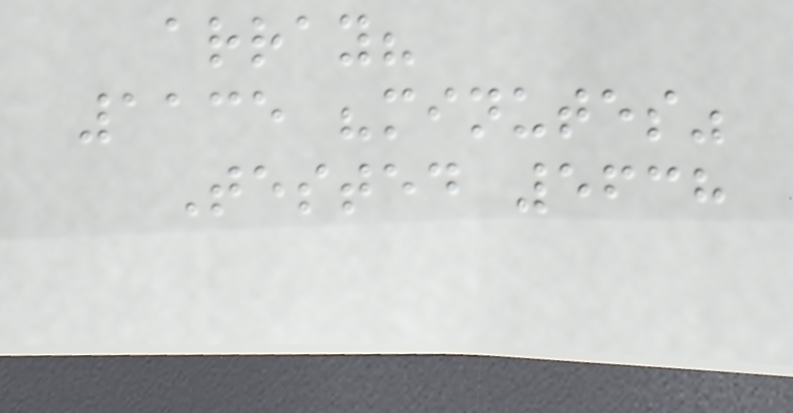array?
1135 "minutes"
Tested 5638
